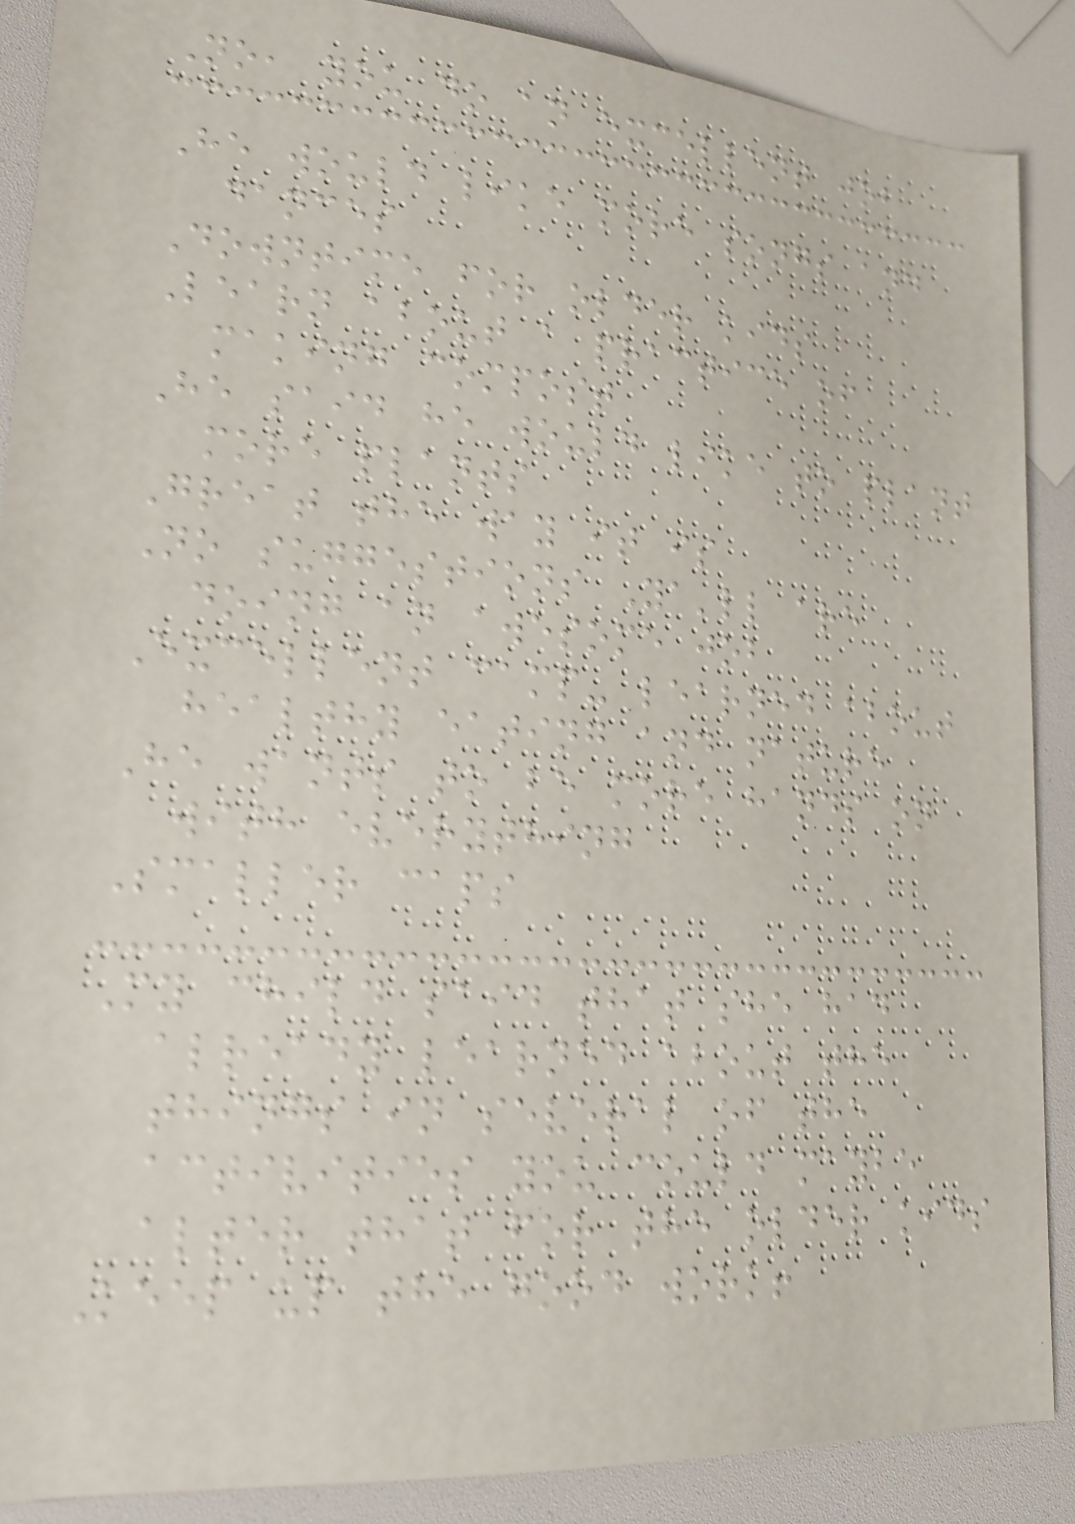No, you do an excellent job
He would like more songs and
dances
Downtime for older kids
Learn about a practice of
making compost
He said he would like to plant
more plants
Great the way it is
No suggestions Ya'll are
doing an awesome job
Excellent camp- learned about
healthy eating and nature
He wants to be more hands on
with everything
Smaller caps
My child said that she had
already learned about the
things in several of the
activities you could maybe
alter that for the older kids
Keep up the good work!
